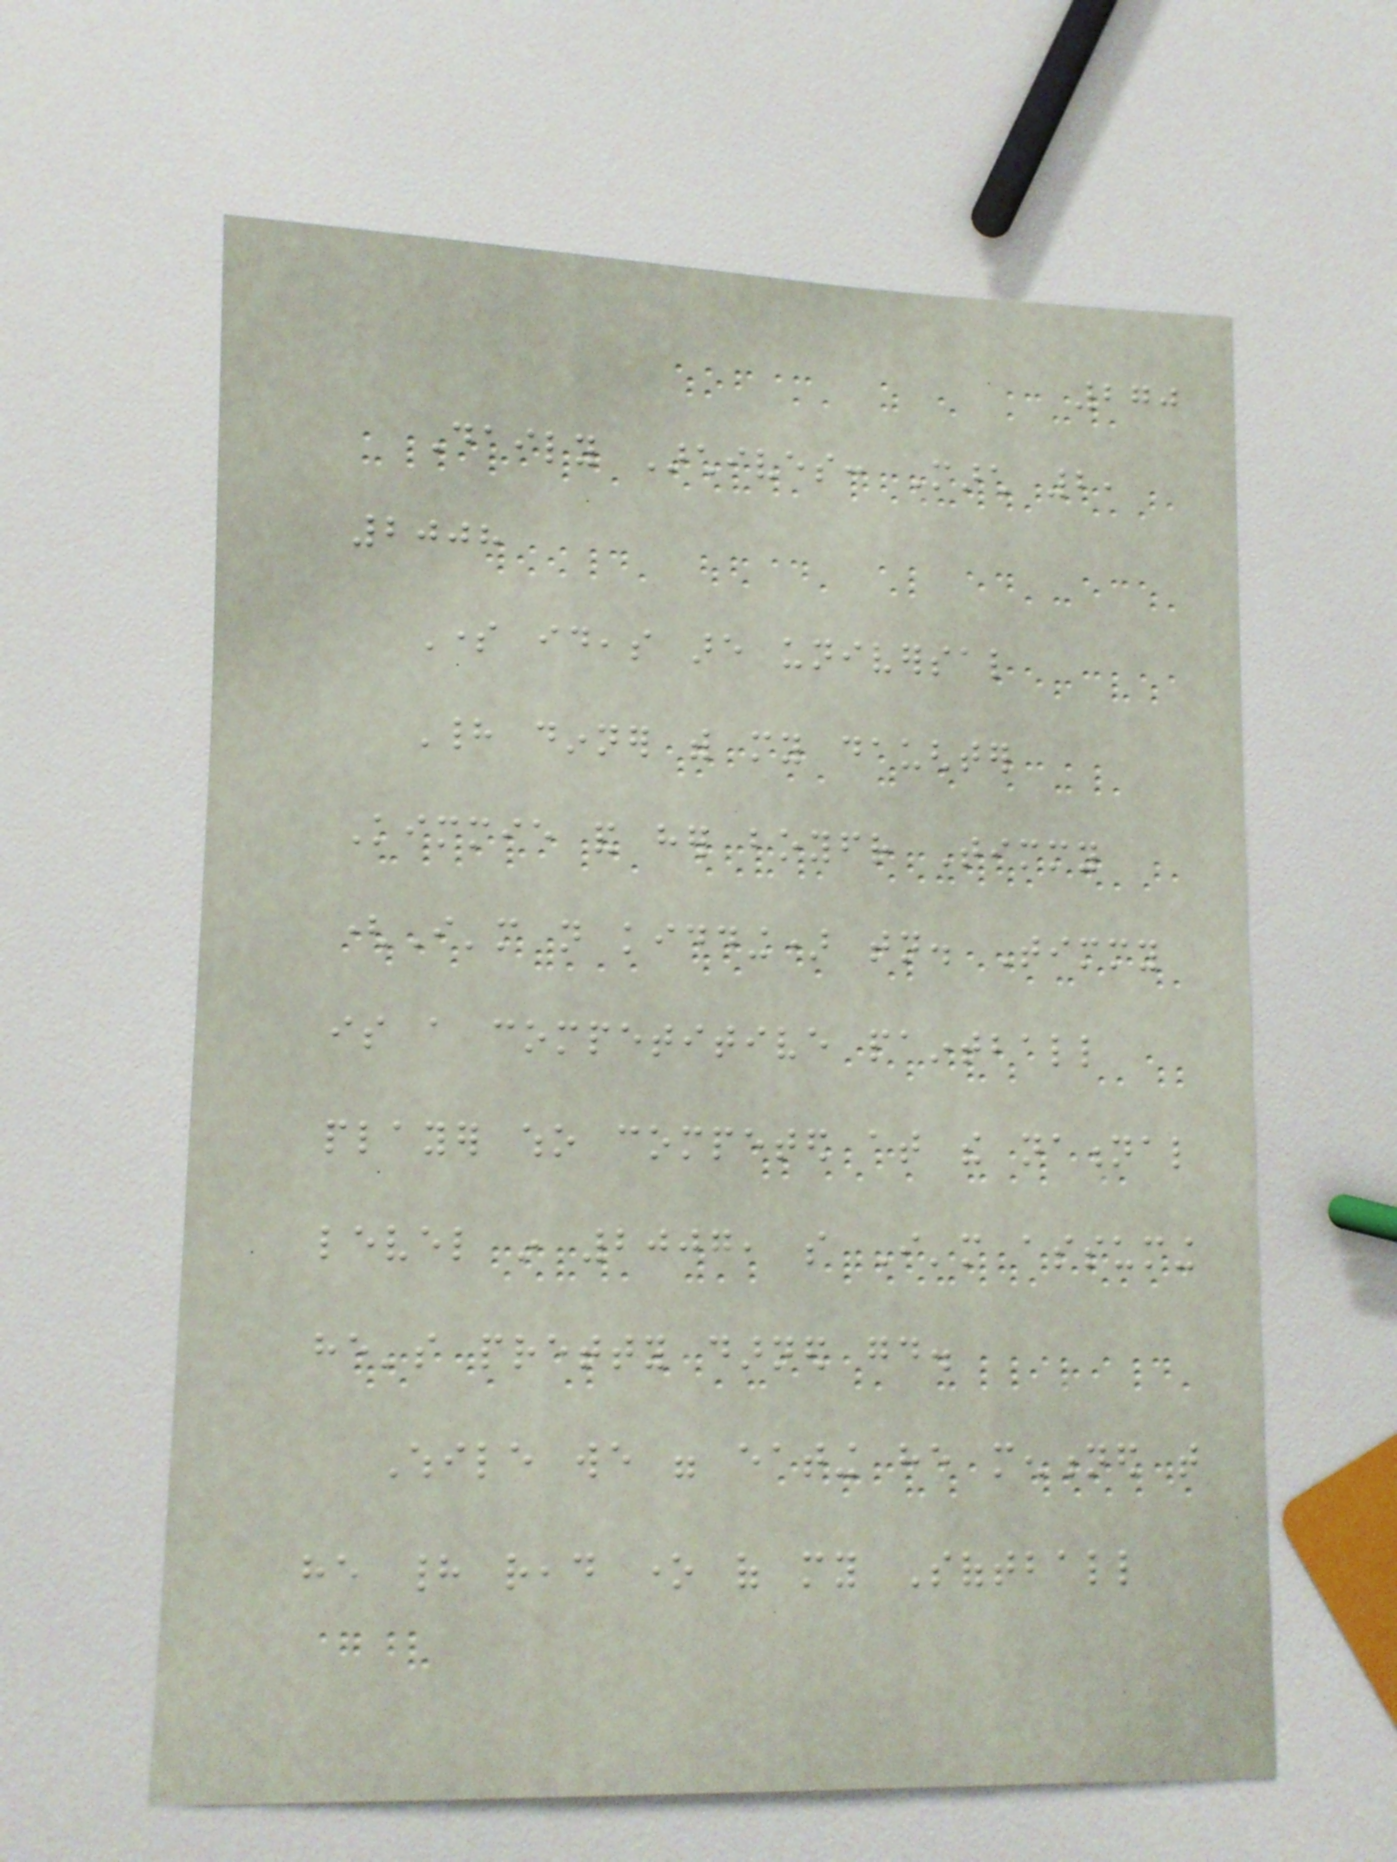270
Daily Archives: March 2,
2008
Some ideas are universal
Had dinner with my daughter
Kimmie and her boyfriend Timmy
(I'm not kidding) tonight. Timmy
is a competitive paintball
player who competed at the national
level in 2007, so I'm assuming
he's pretty darned good.
While we were eating he mentioned that
he had read one of my Softball
